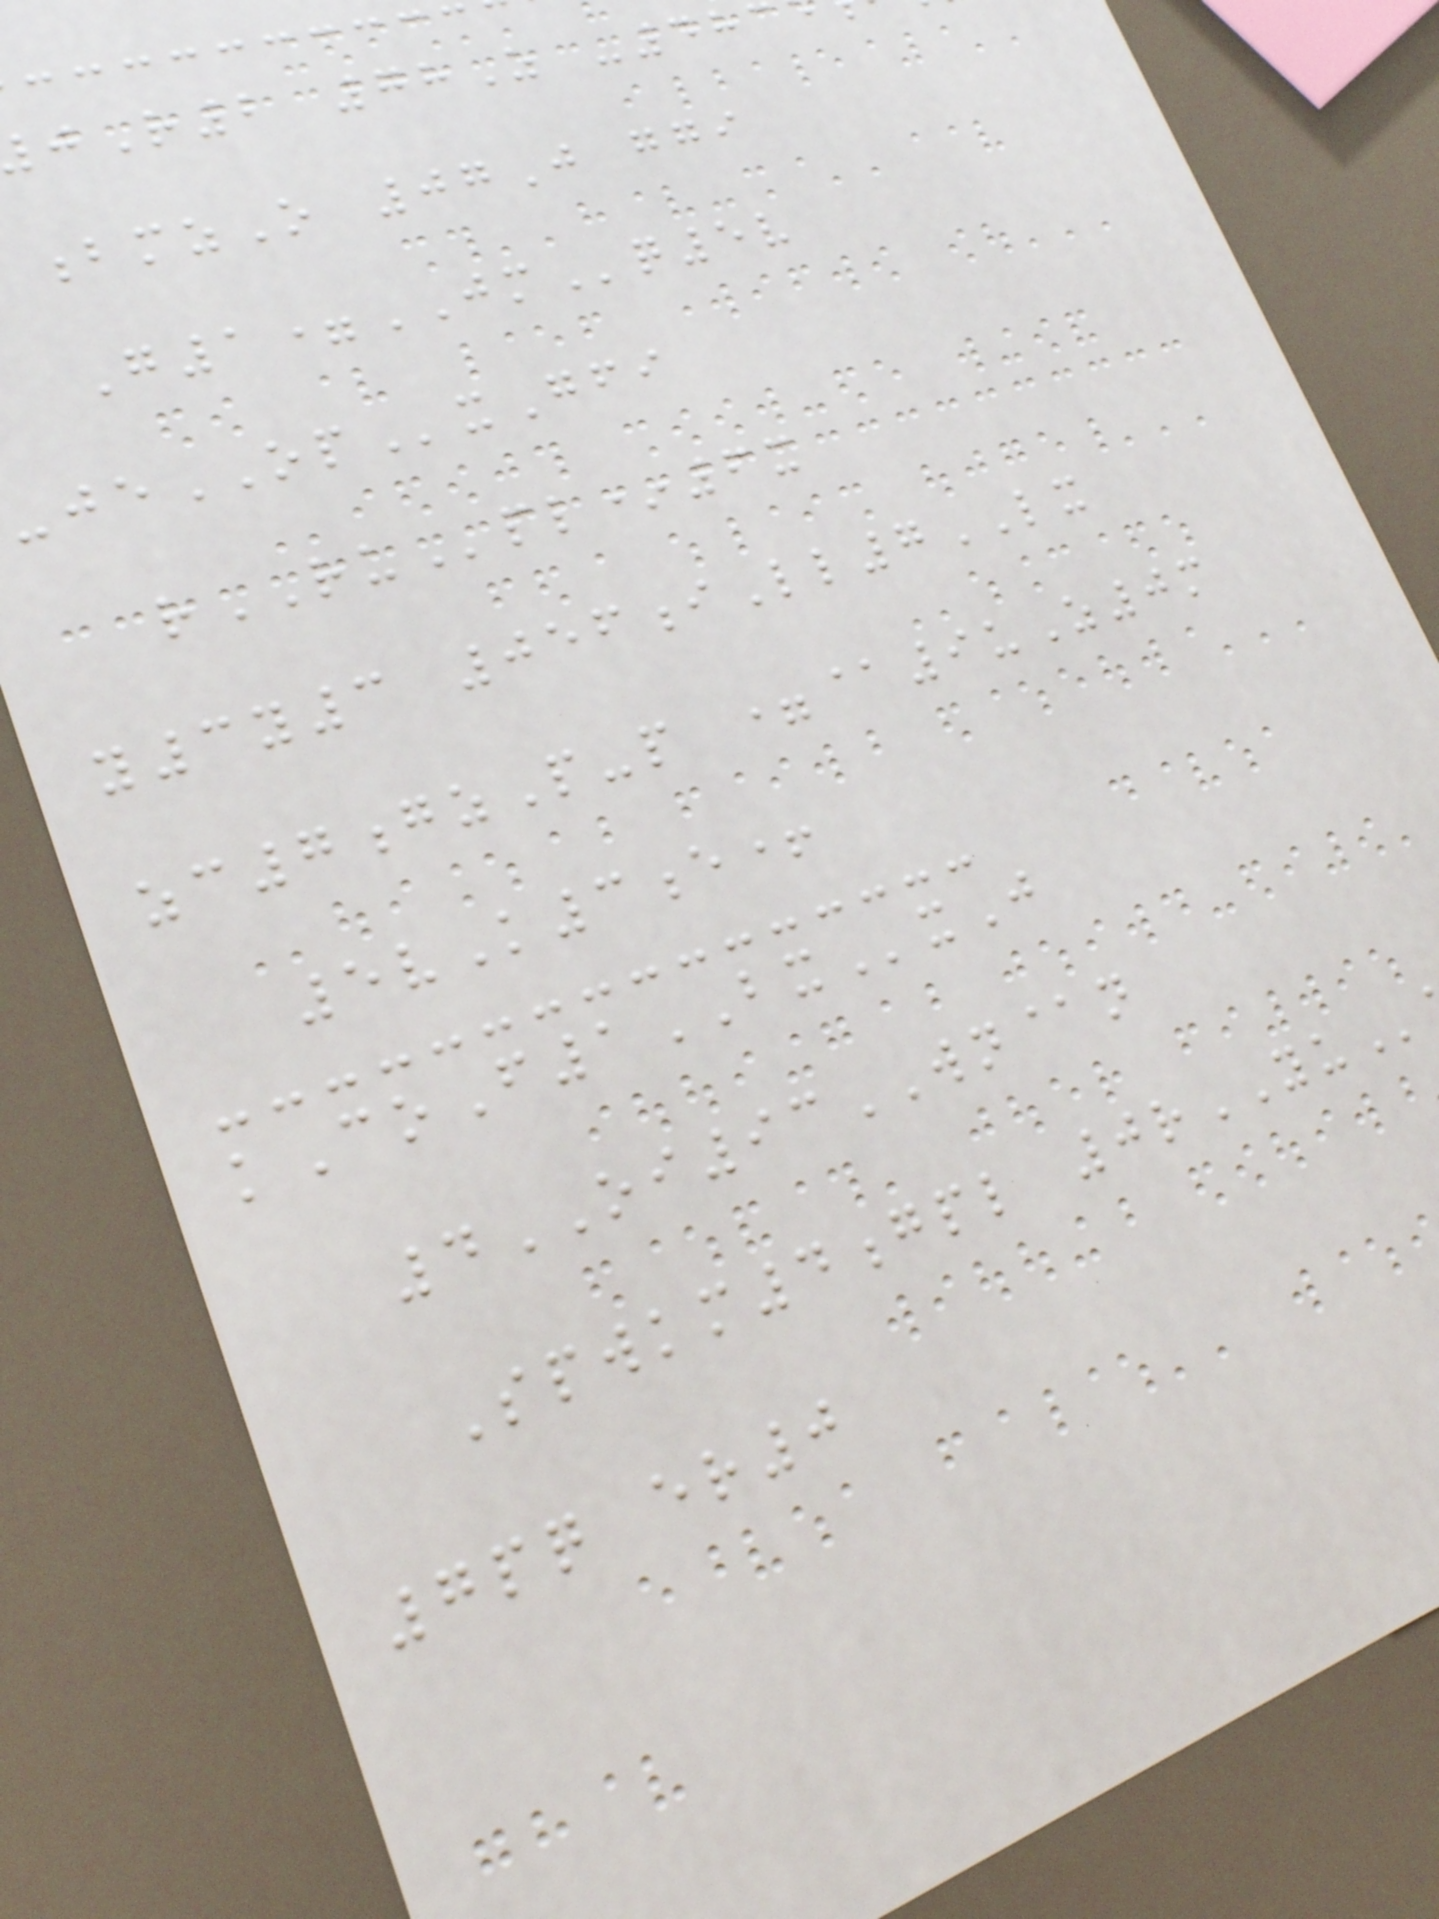R2 78Z -483
bmzO 07J ggi
G1=JMq5v
-jeOPxGfi
rRUpl*6x
y3y3 056iLl7LX
zc7gzP-p =@9uZ0m
5vK3e+
kCoF1BXxJ
4OI93WN@n
Spwkm4gpl 0rYU
7pq er0
